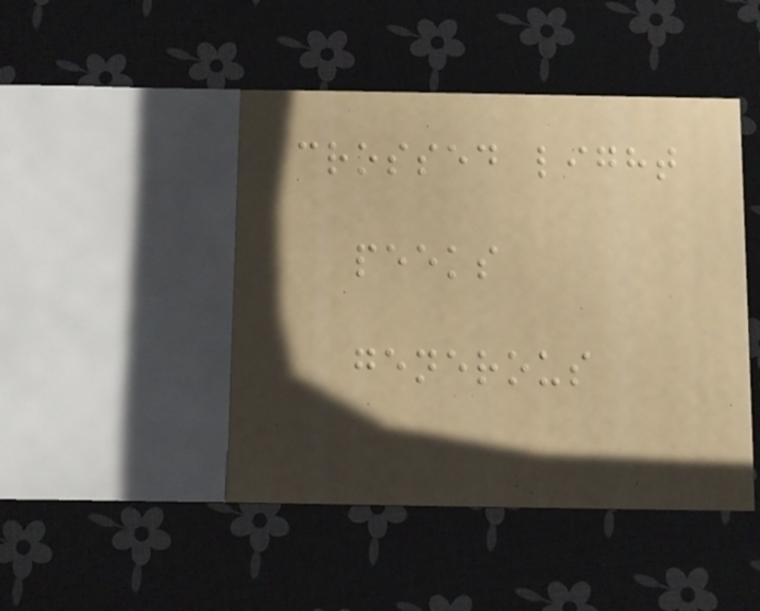crossed light
peeks
generous
